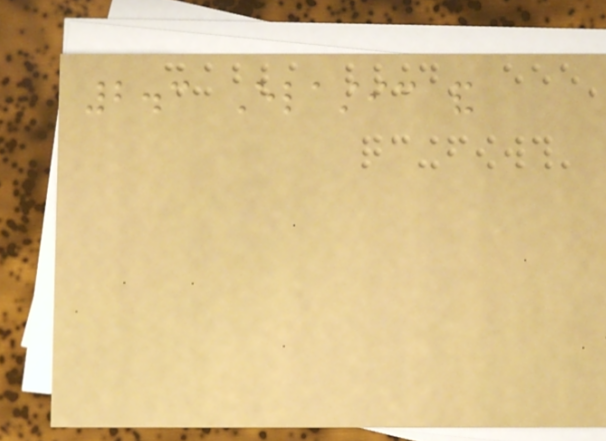2.3 Elastic and
